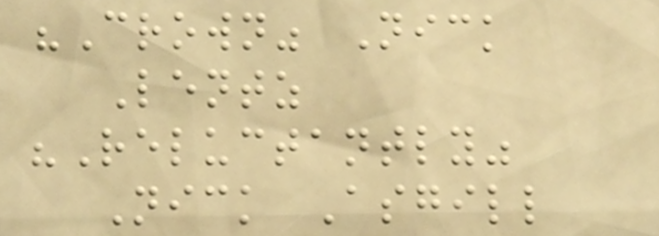"Crown" Nick
Lentz
"Reluctantly"
Nick Asgill
